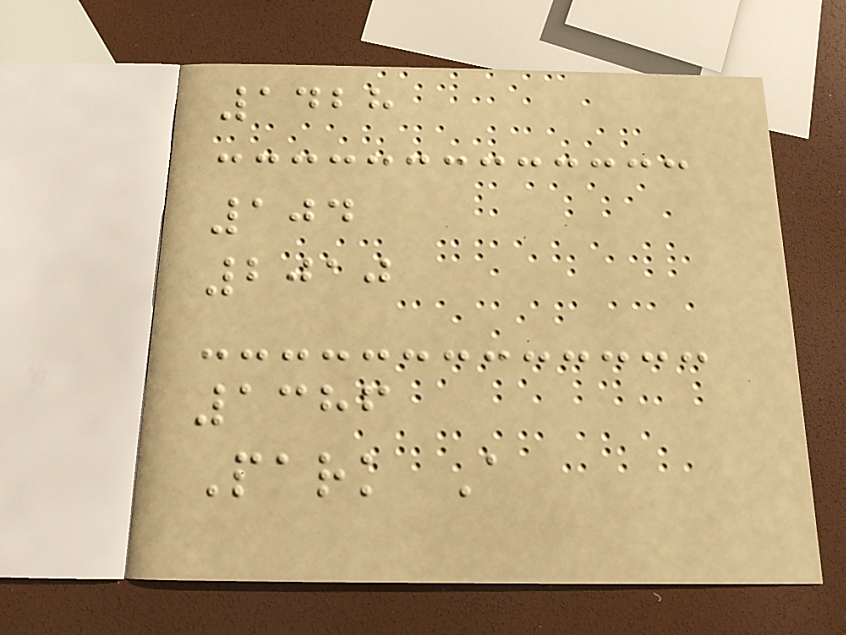1428
104
2010
1386
Park A
